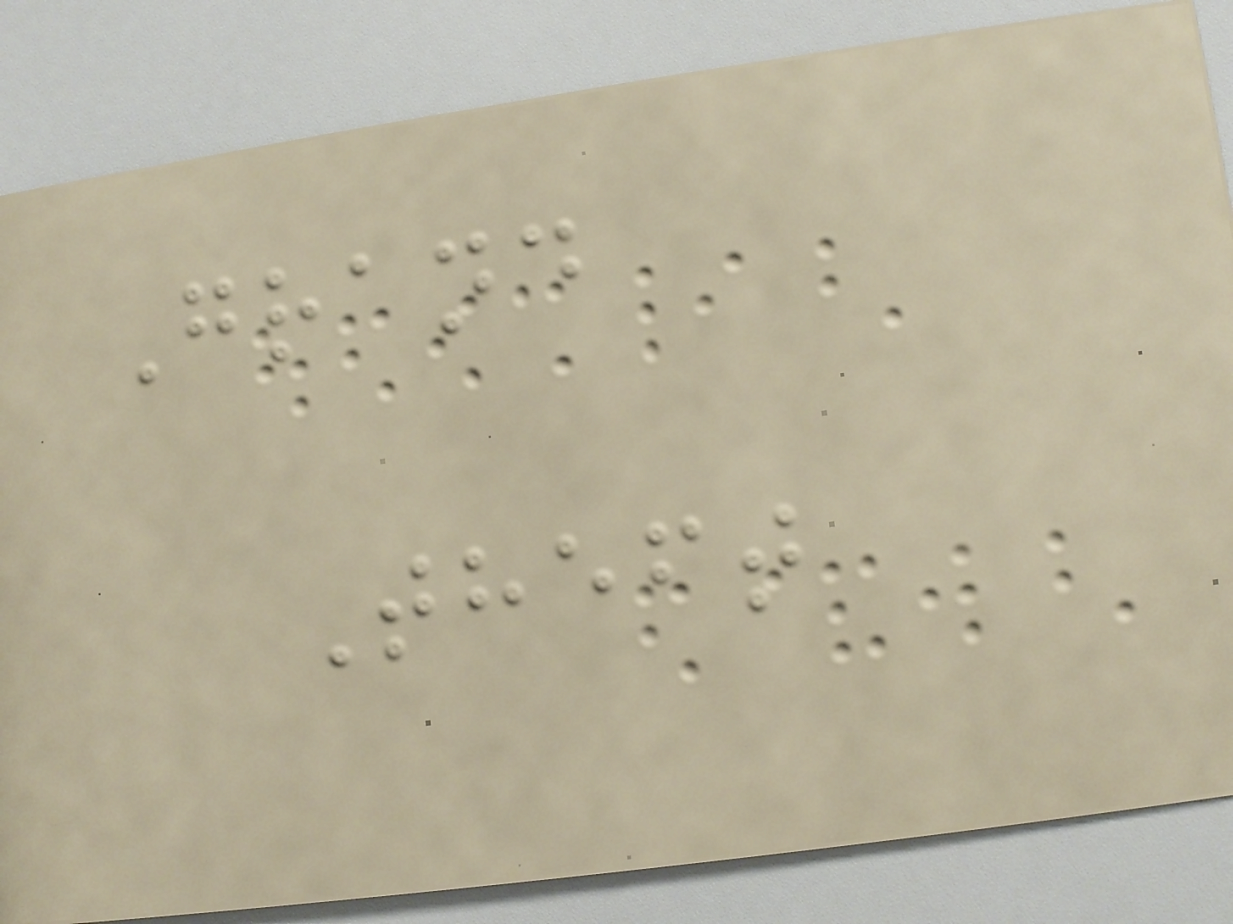Grand
Theft
